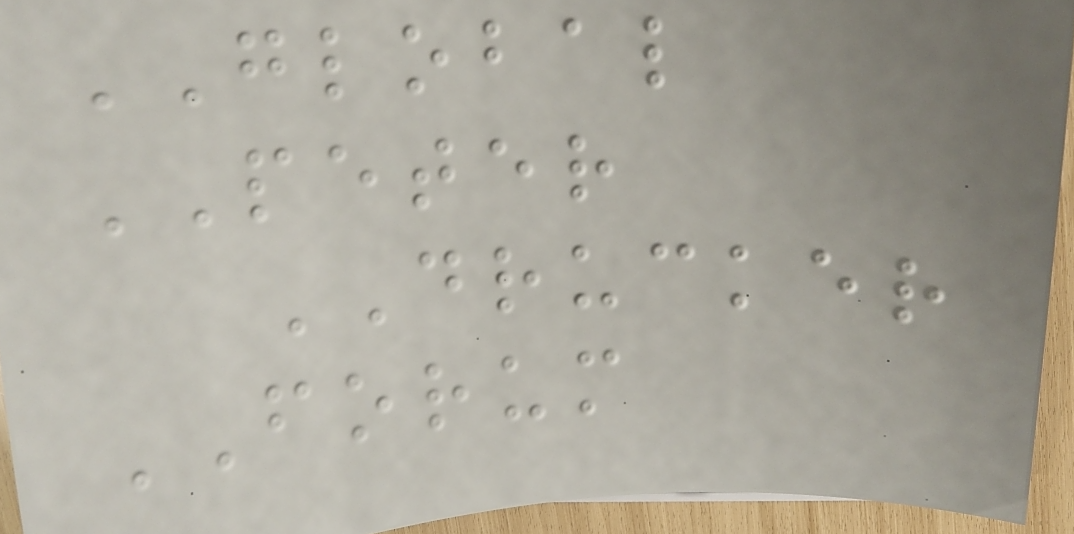GLOBAL
PETER
DRUCKER
FORUM
